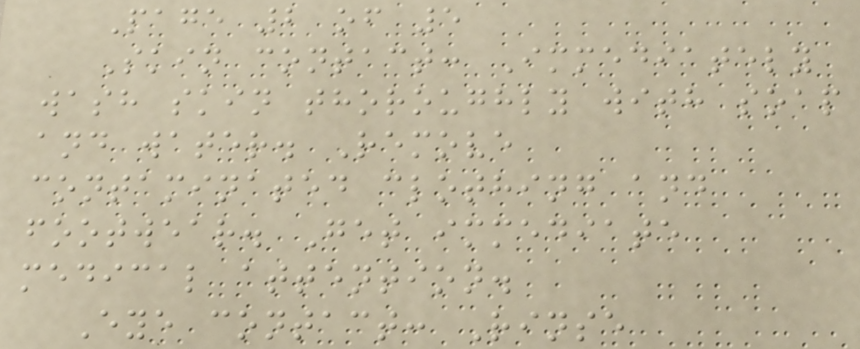Page 2 of 5
Skin contact: Immediately
wash skin thoroughly with soap
and water. Remove
contaminated clothing and
footwear. Get immediate
medical attention.
Eye contact: Rinse
